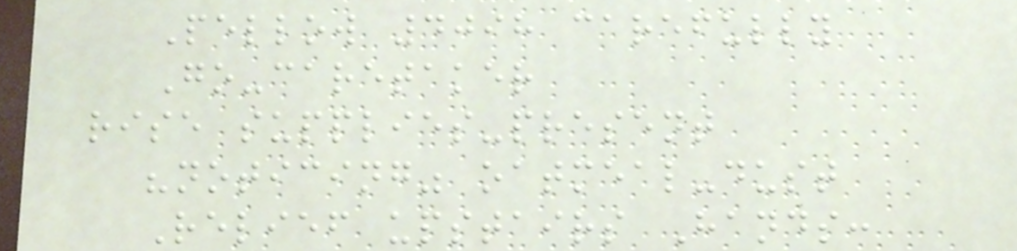Pellow 4098 carefully
Go-caretaker
rise supplies-present
"noticing" oatmeal-dust
Relief upstairs Hands:
